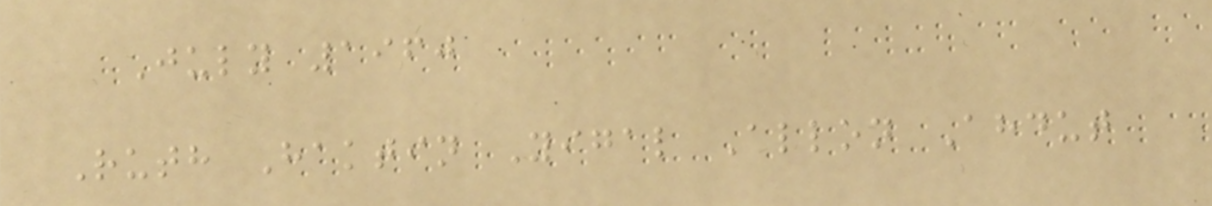July 1960
Ruth Haktin Yigal Allon Ahdut
